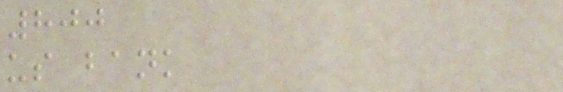800
us bank
